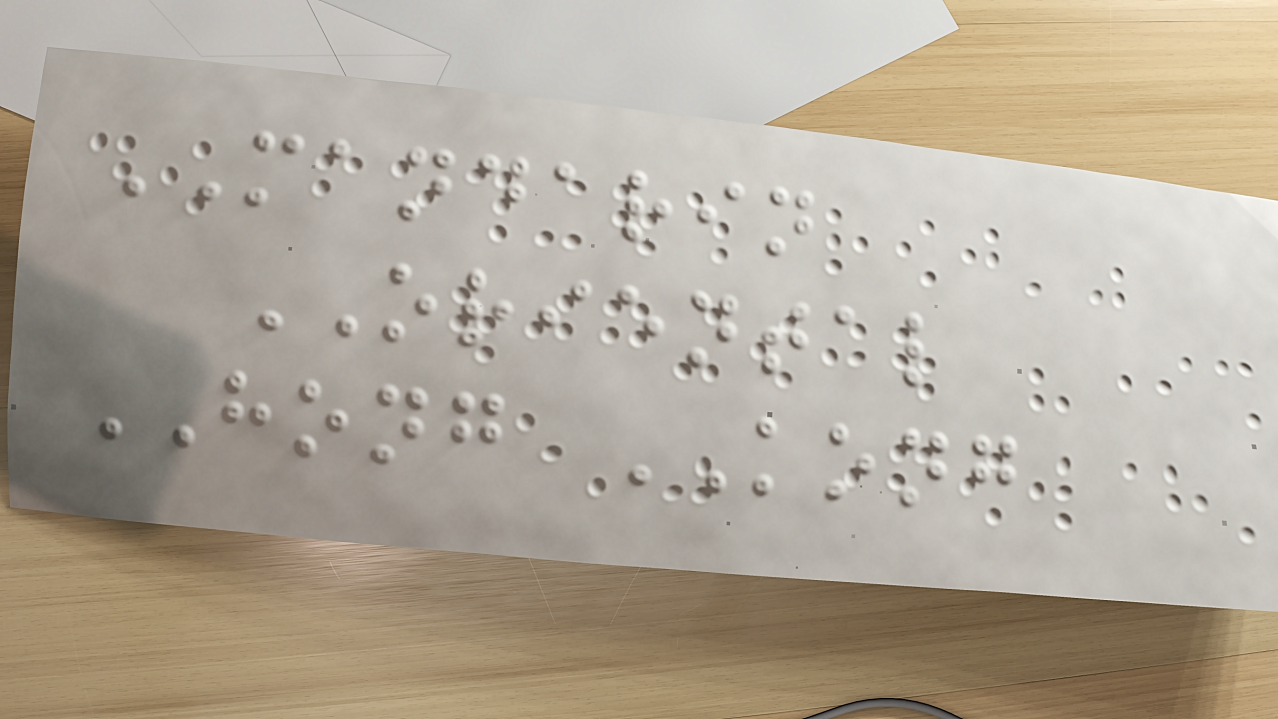MANDARIN
ORIENTAL
HONG KONG
